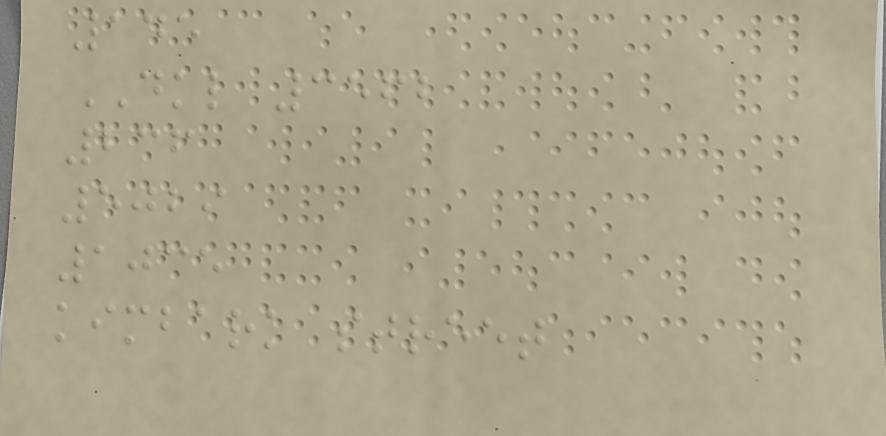145
DKL 3562
236
5029
1035
kimbark street
